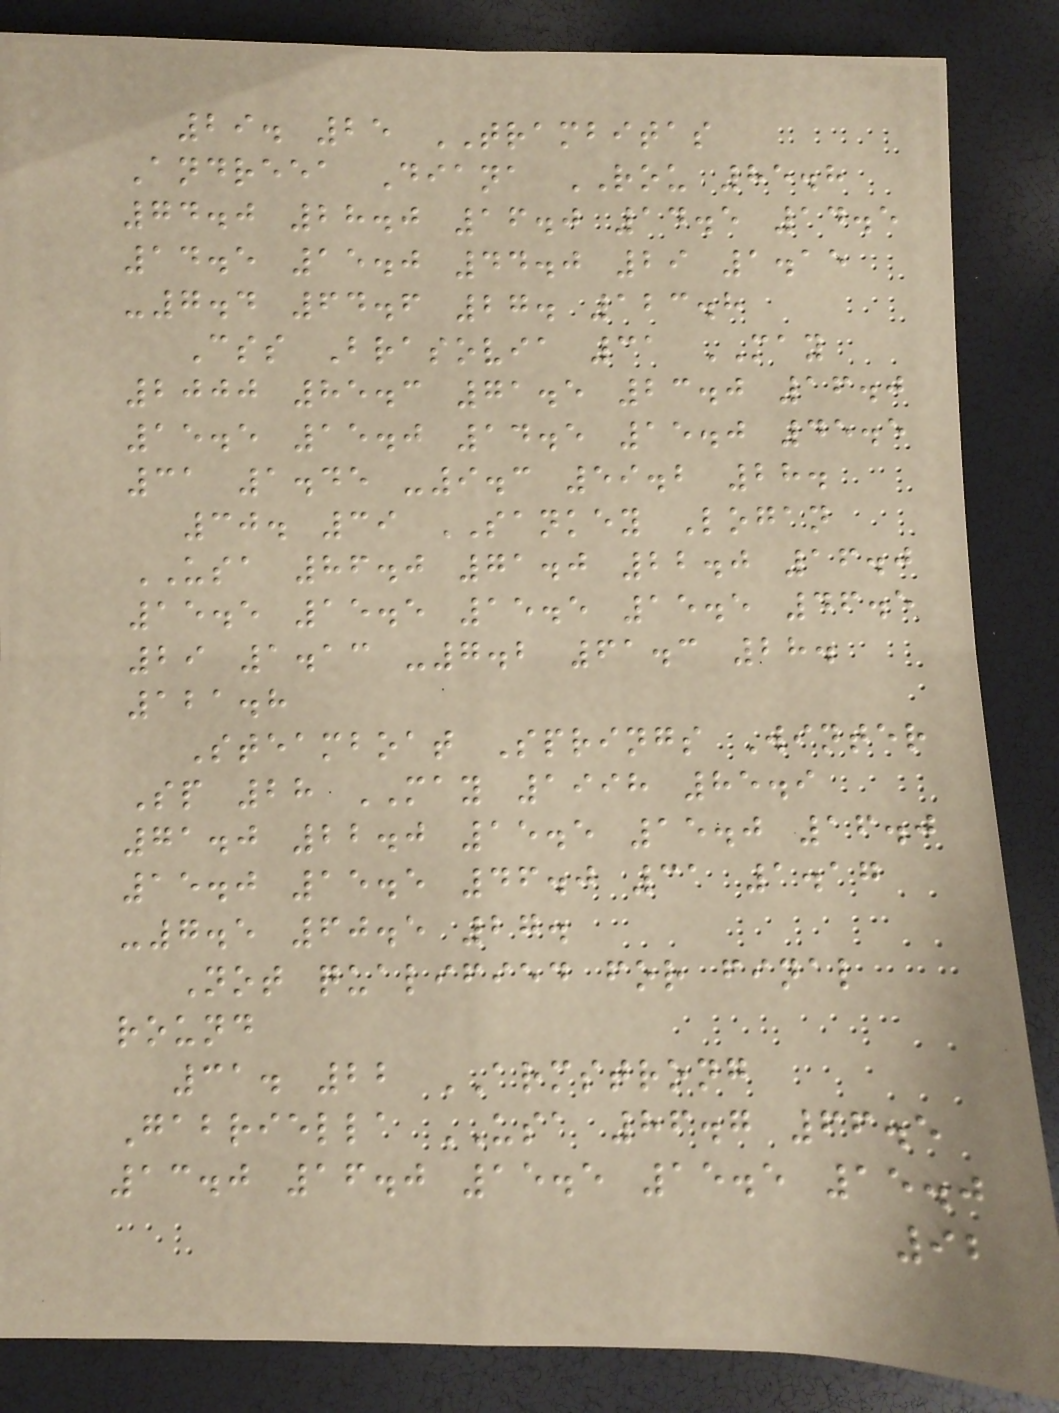29. 25 TRAMBITAS
Andreea Diana ROU 85.8
74.0 28.0 16.0 14.5 14.5
14.5 15.0 44.0 29 1.15
-7.4 64.6 27. 123.8
Css Brasovia 31 MAY
2000 85.3 71.5 23.0 16.0
15.5 15.0 14.5 15.0 45.5
31 1.45 -9.3 59.2 28.
30. 39 SANKEY Logan
USA 86.0 71.0 22.0 16.0
15.5 15.5 15.5 15.5 46.5
29 1.13 -7.2 61.3 28.
121.8
Steamboat Springs Winter
Sp 28 MAY 1998 85.9
71.0 22.0 15.5 15.0 16.0
15.0 15.5 46.0 31 1.17
-7.5 60.5 27.
Not qualified for final
round
31. 22 ARMSTRONG
Gabriella USA 86.7 66.5
13.0 16.0 15.5 15.5 15.0
92
